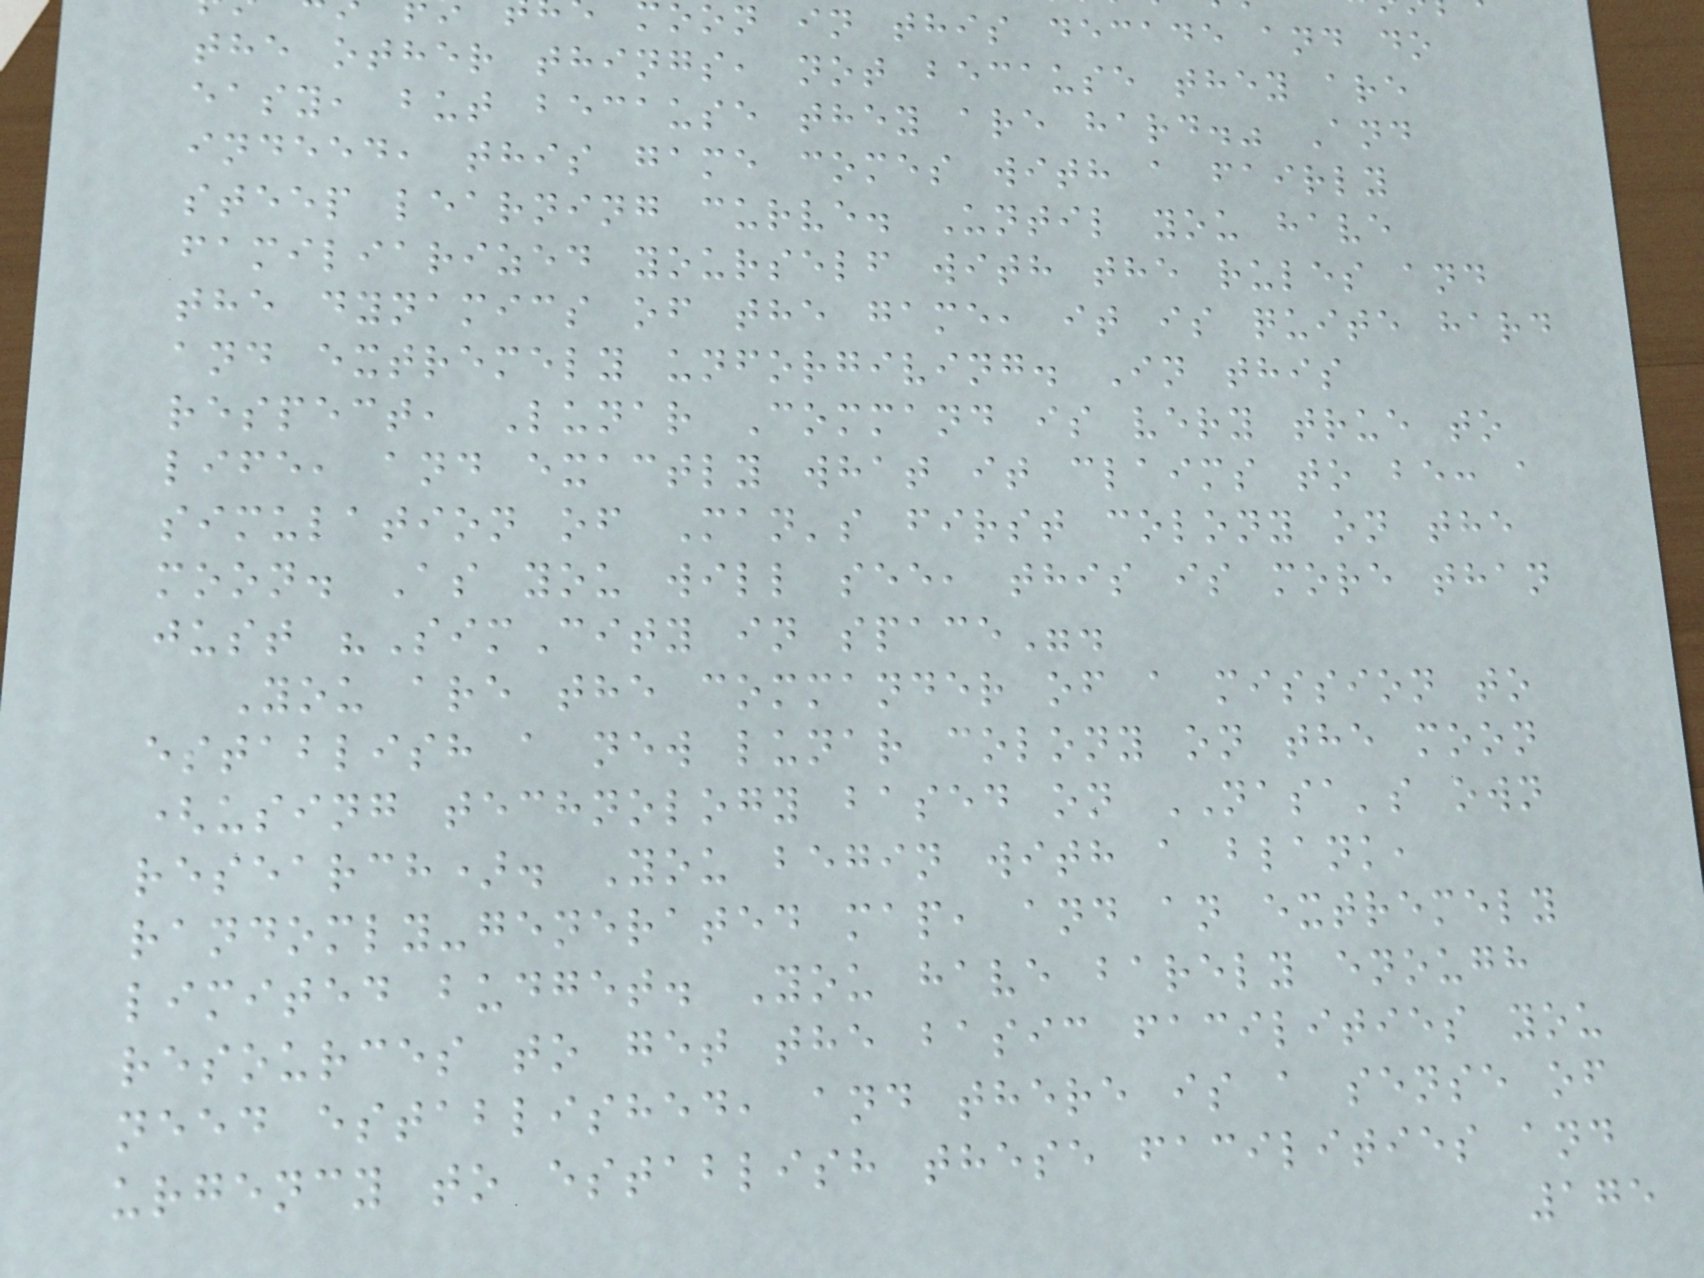oon in this decade and do
the other things, not because they are
easy, but because they are hard." And
indeed, this game comes with a fairly
steep learning curve. Until you have
familiarized yourself with the rules and
the dynamics of the game, it is quite hard
and extremely unforgiving. In this
respect, Lunar Command is very true to
life, and exactly what it claims to be: a
simulation of Man's first colony on the
moon. As you will see, this is more than
just "SimCity in space".
You are the commander of a mission to
establish a new lunar colony on the moon
(using technology based on NASA's own
research). You begin with a blank,
randomly-generated map, and an extremely
limited budget. You have barely enough
resources to get the basic facilities you
need established, and there is a sense of
urgency to establish these facilities and
175
